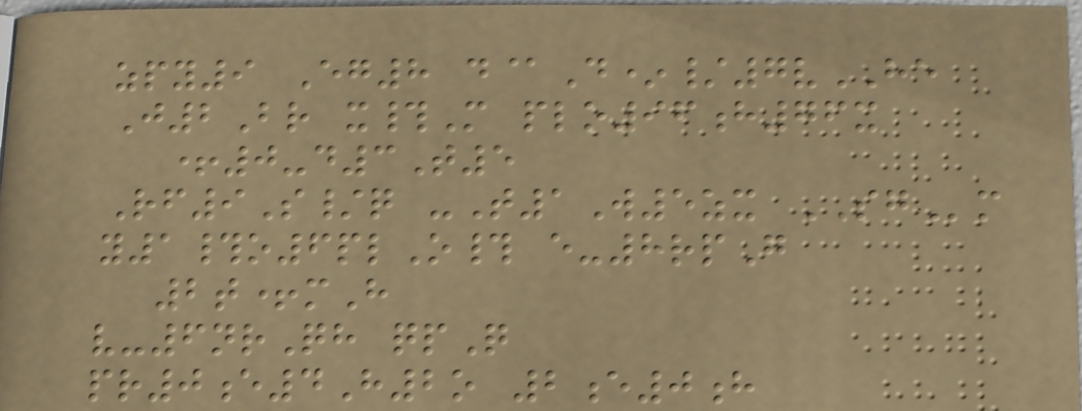zpy9 Eg8 d@D*/7vHE
J2Br x#M plo96h76x
+0-d3T5
Rf9S/q -T1W5zx SGm
y1#o6plO# e-8rpG
2t+mH
v-6nrQh qpQ
pr0e4H2o 2e0h
